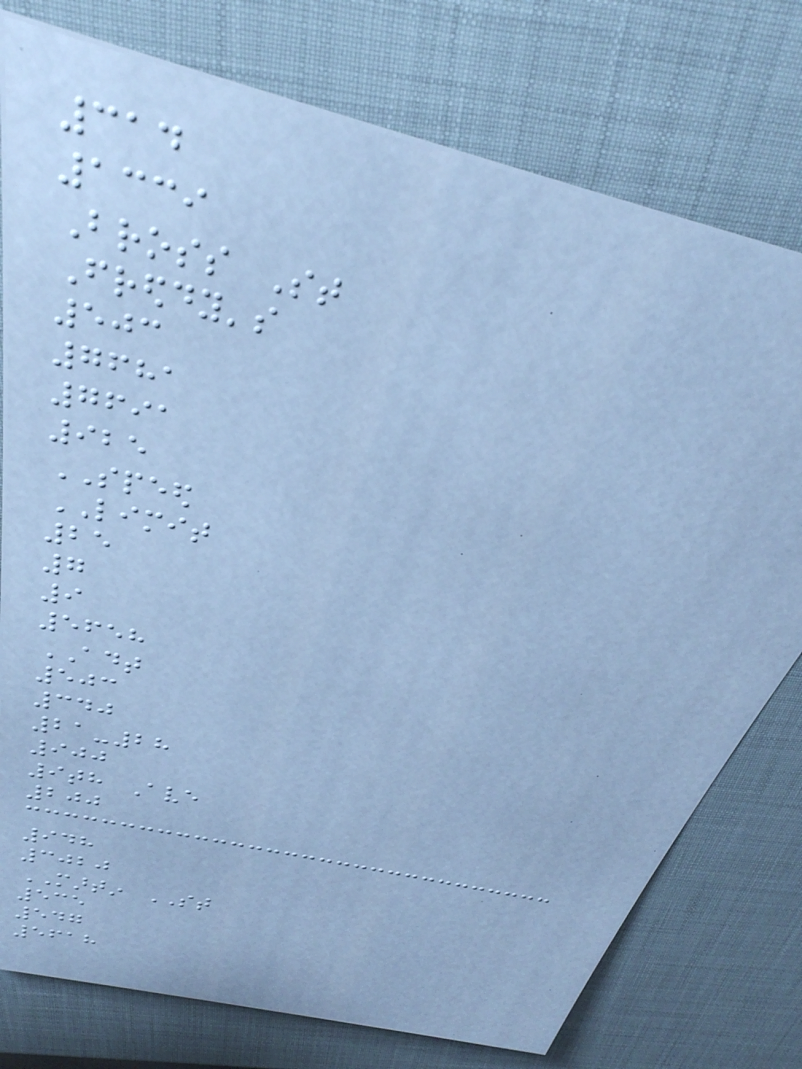314
1339
Bross St
Freddy's
503
7681
7691
925
SPEED
LIMIT
25
7
9
5658
ADT
503
340
21-28
900
9th Ave
200
948
3020
MARTIN ST
535
547
5618
